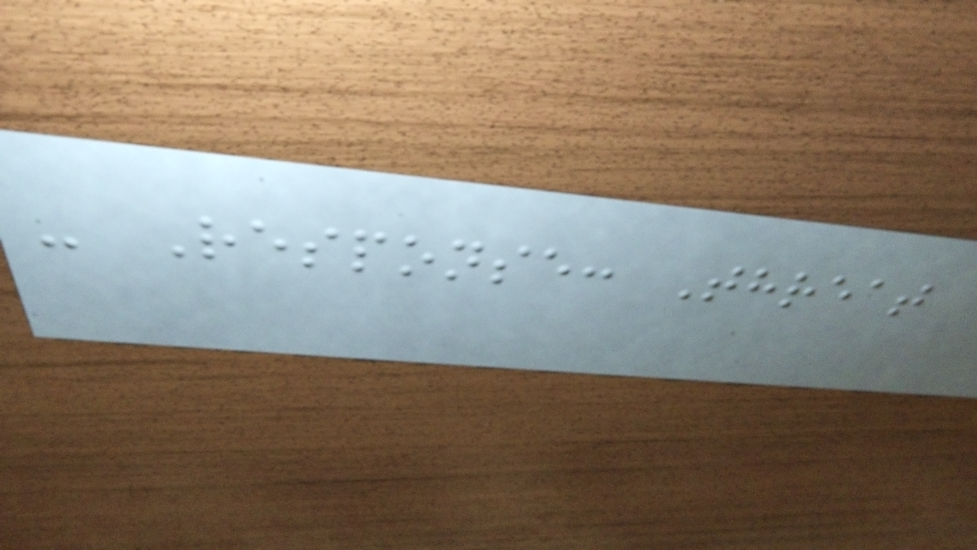- Response: Threat
